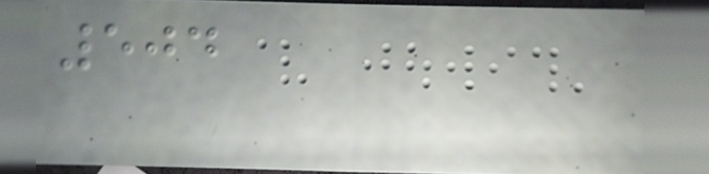504
